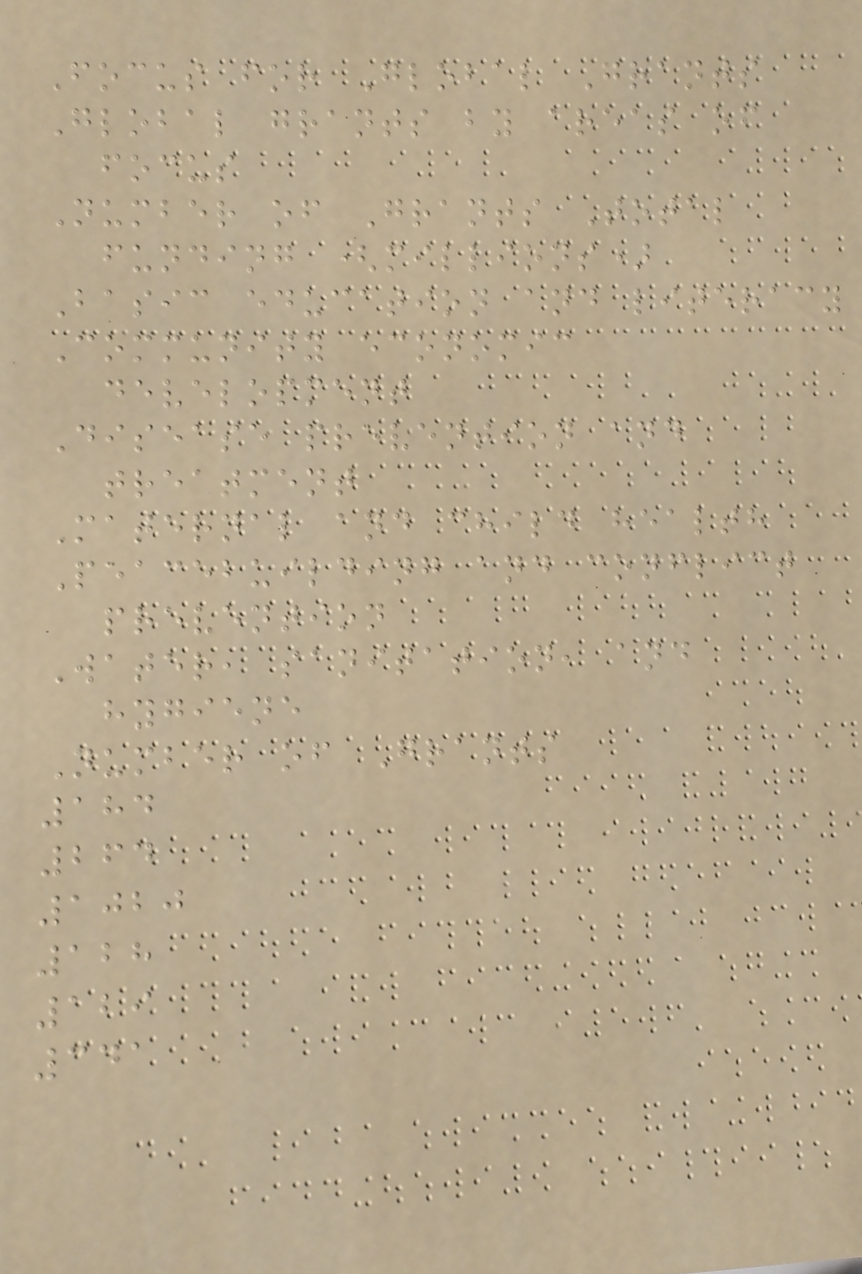Focus for Global Grants
Global grants by areas of
focus
Number of Grants Total
funding (millions)
Basic education and literacy
Community economic
development
Disease prevention and
treatment
Maternal and child health
Peacebuilding and conflict
prevention
Water, sanitation, and
hygiene
Number of Grants
184
264
1020
128
129
341
